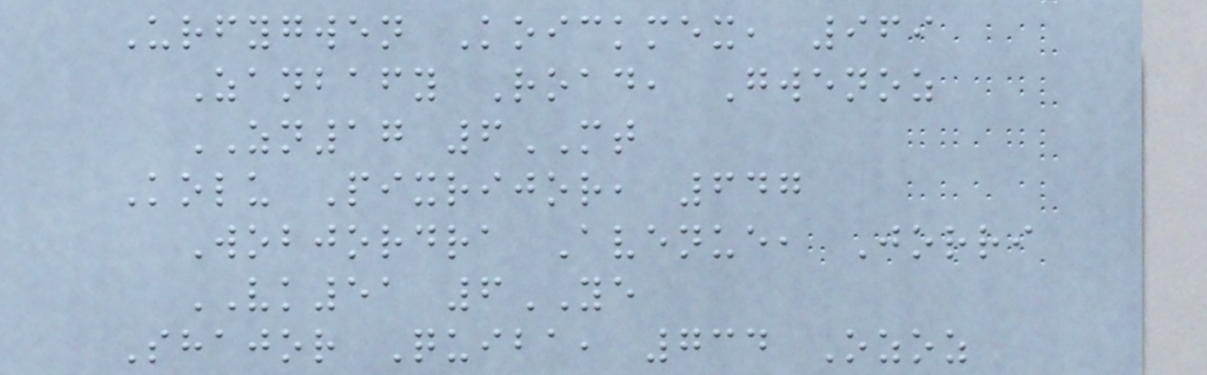Urfygwen Koickmex, 969
Zanbafy Road, Gwenoz
ZN17 6MT
Kolu Pixrijor, 647
Wobjordra Avenue, Jorri
VK51 6YE
Shajor Quiba, 734 Ozoz
